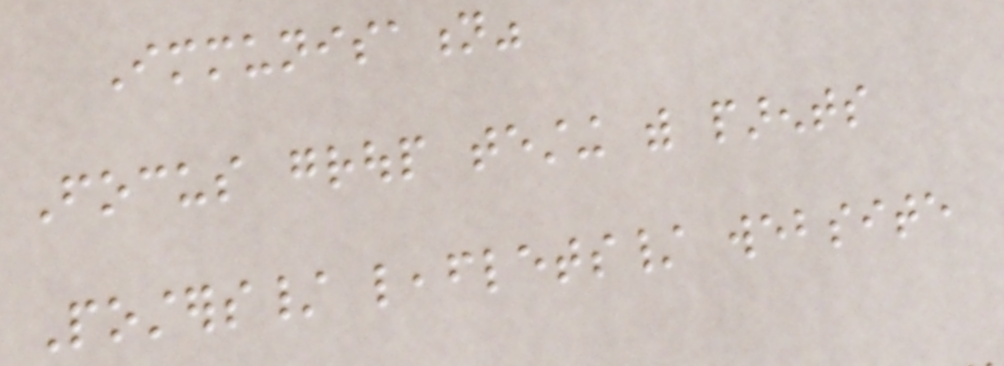Immunisation"
Focus group testing with parents
Posters/ leaflets/ website
